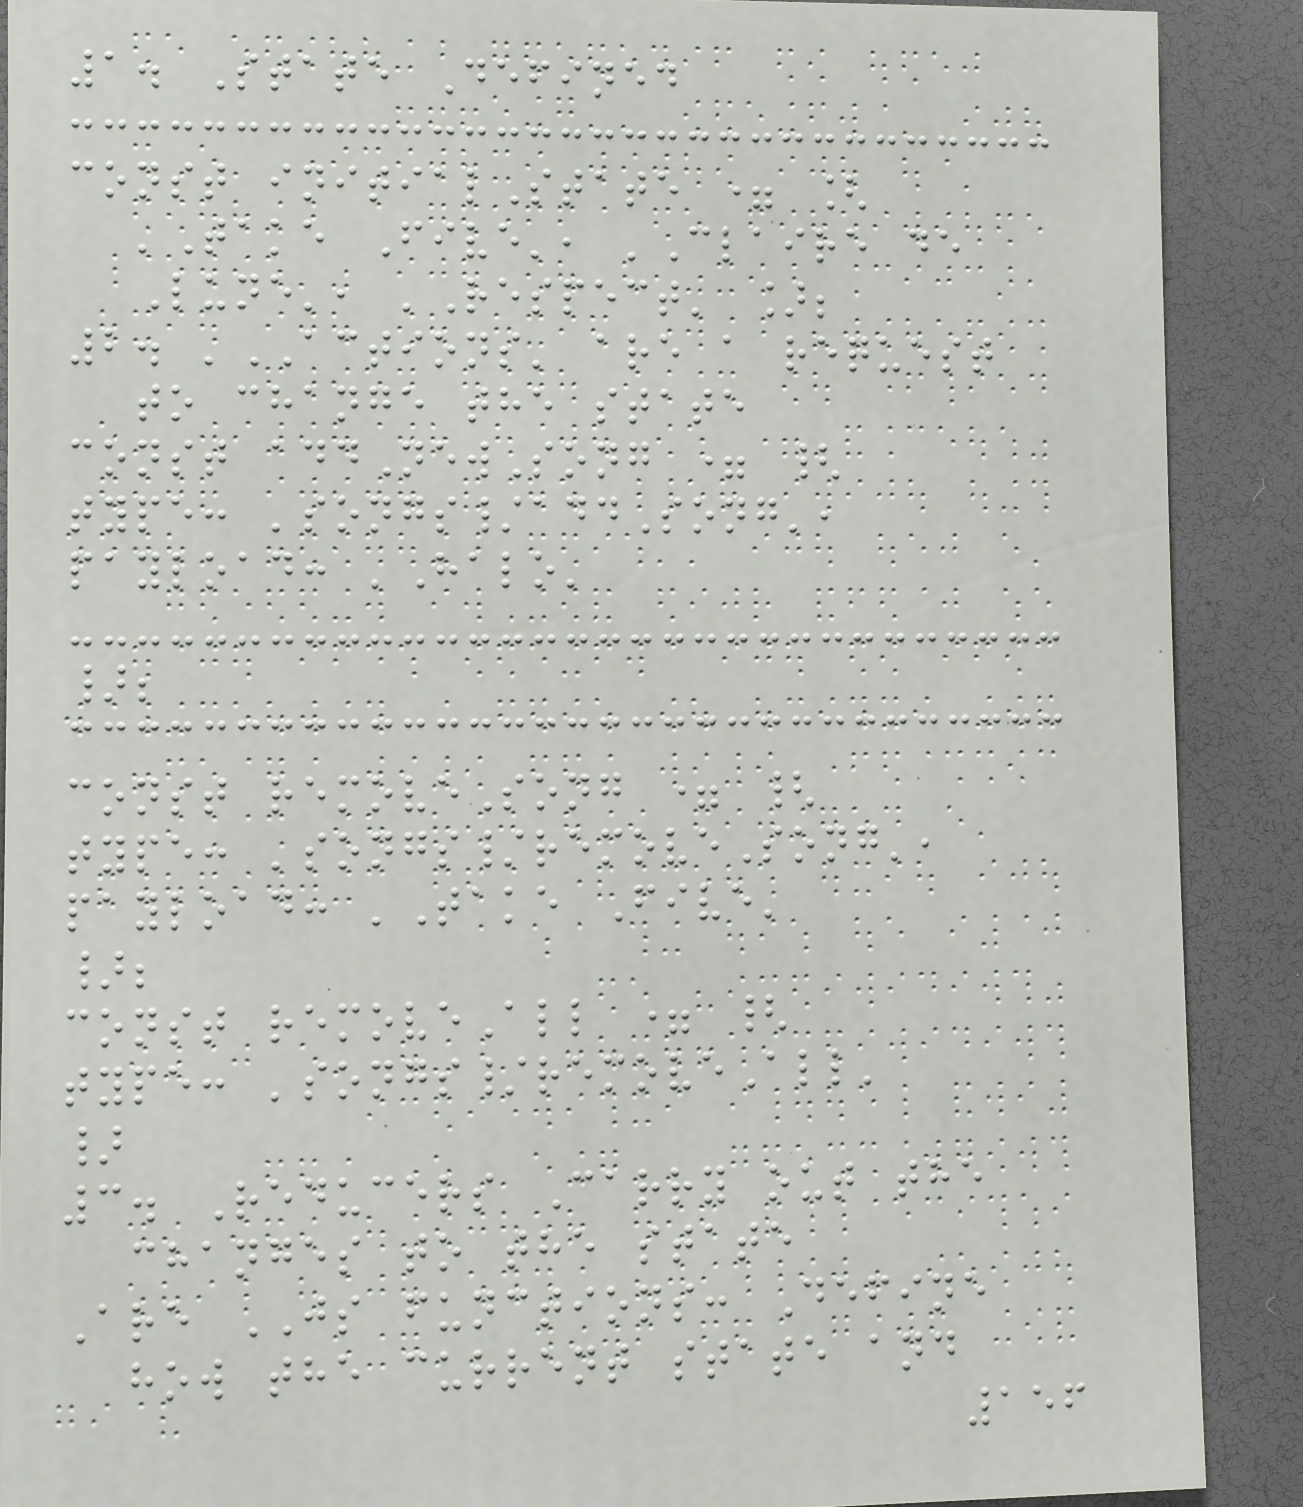1. State Defined
const initialState = [
'Take Five', 'Claire de
Lune', 'Respect' ];
2. 'ACTIONS' are a request
to change the state
const addNewSong = {
type: 'songs/addSong',
payload: 'Halo'
};
const removeSong = {
type: 'songs/removeSong',
payload: 'Take Five'
};
const removeAll = {
type: 'songs/removeAll'
}
3. Reducers Carry out the
changes to the state
Are JS functions: Define
how the current state and
156
